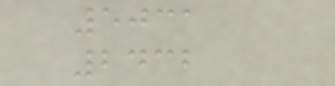5031
2432
